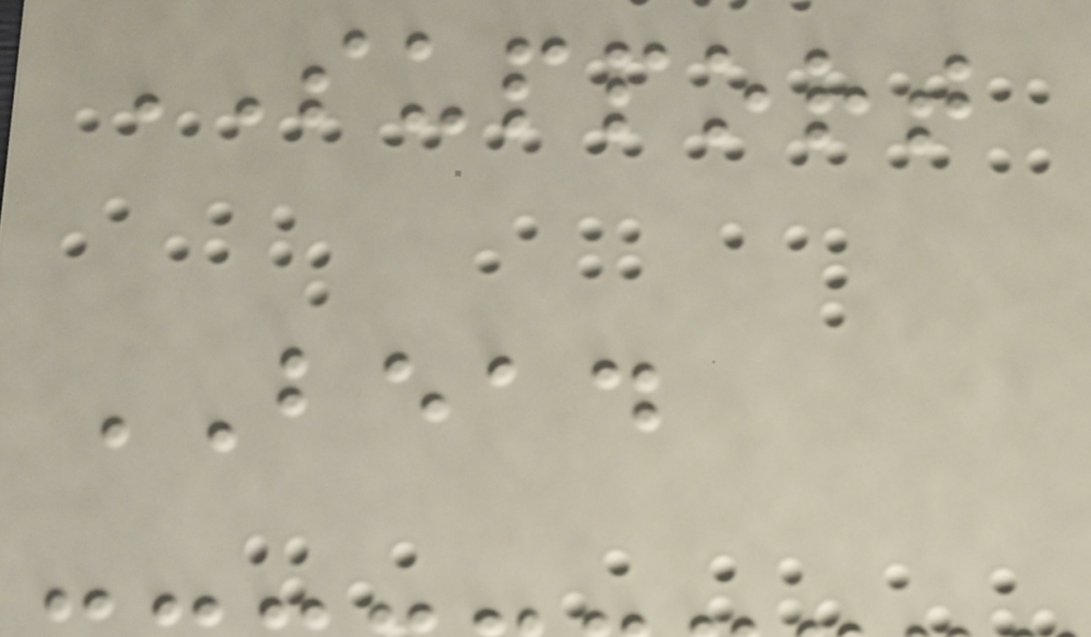SUPPORT
BEAD
